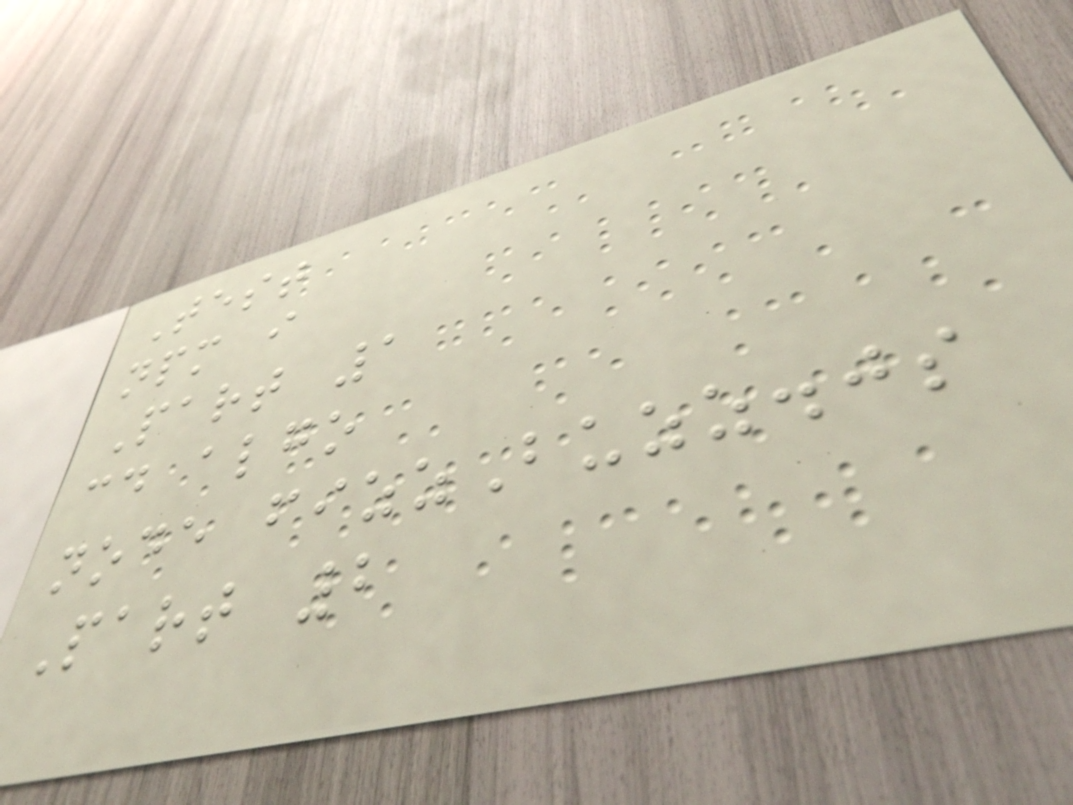Test
npm i
Part 1
cd algo
node fizzBuzz.js
Part 2
